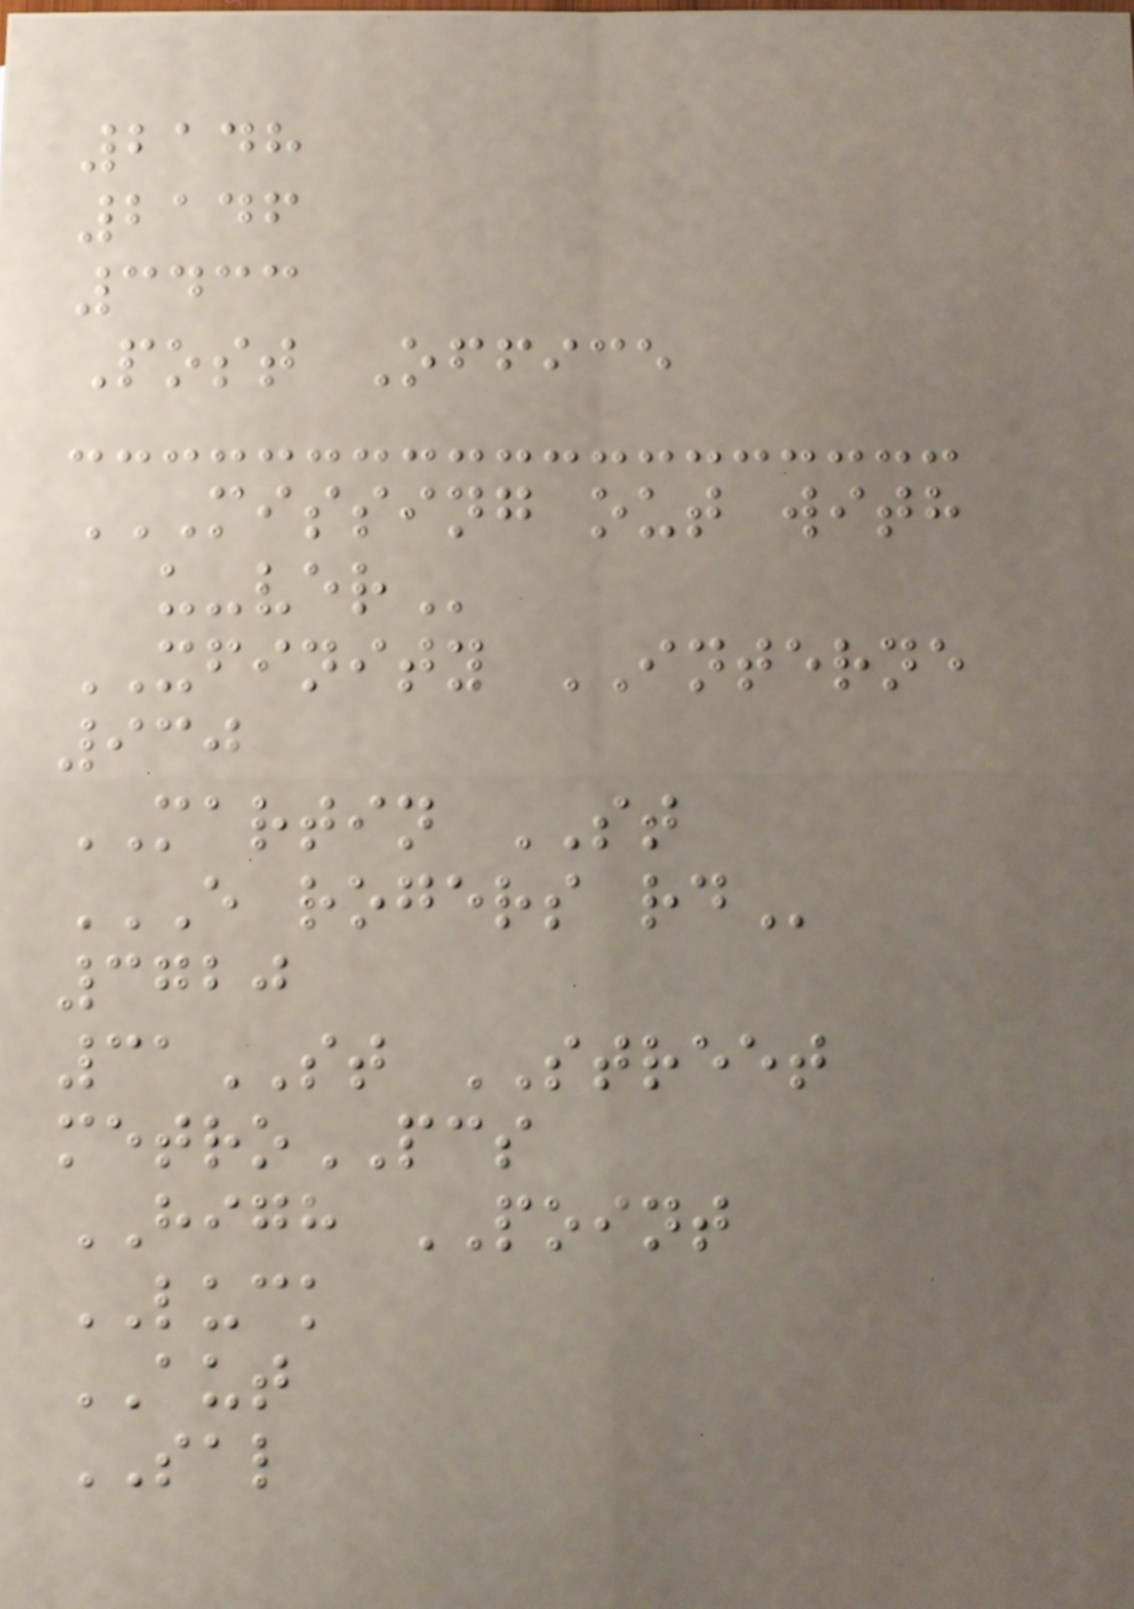2148
2146
3433
Post Office
MISSING OUT WITH
U-VER
XFINITY INTERNE
930
MARTIN ST
E ROGERS RD
3720
31ST STREET
metroPCS
HIGH POINT
LUCK
AUT
SAL
